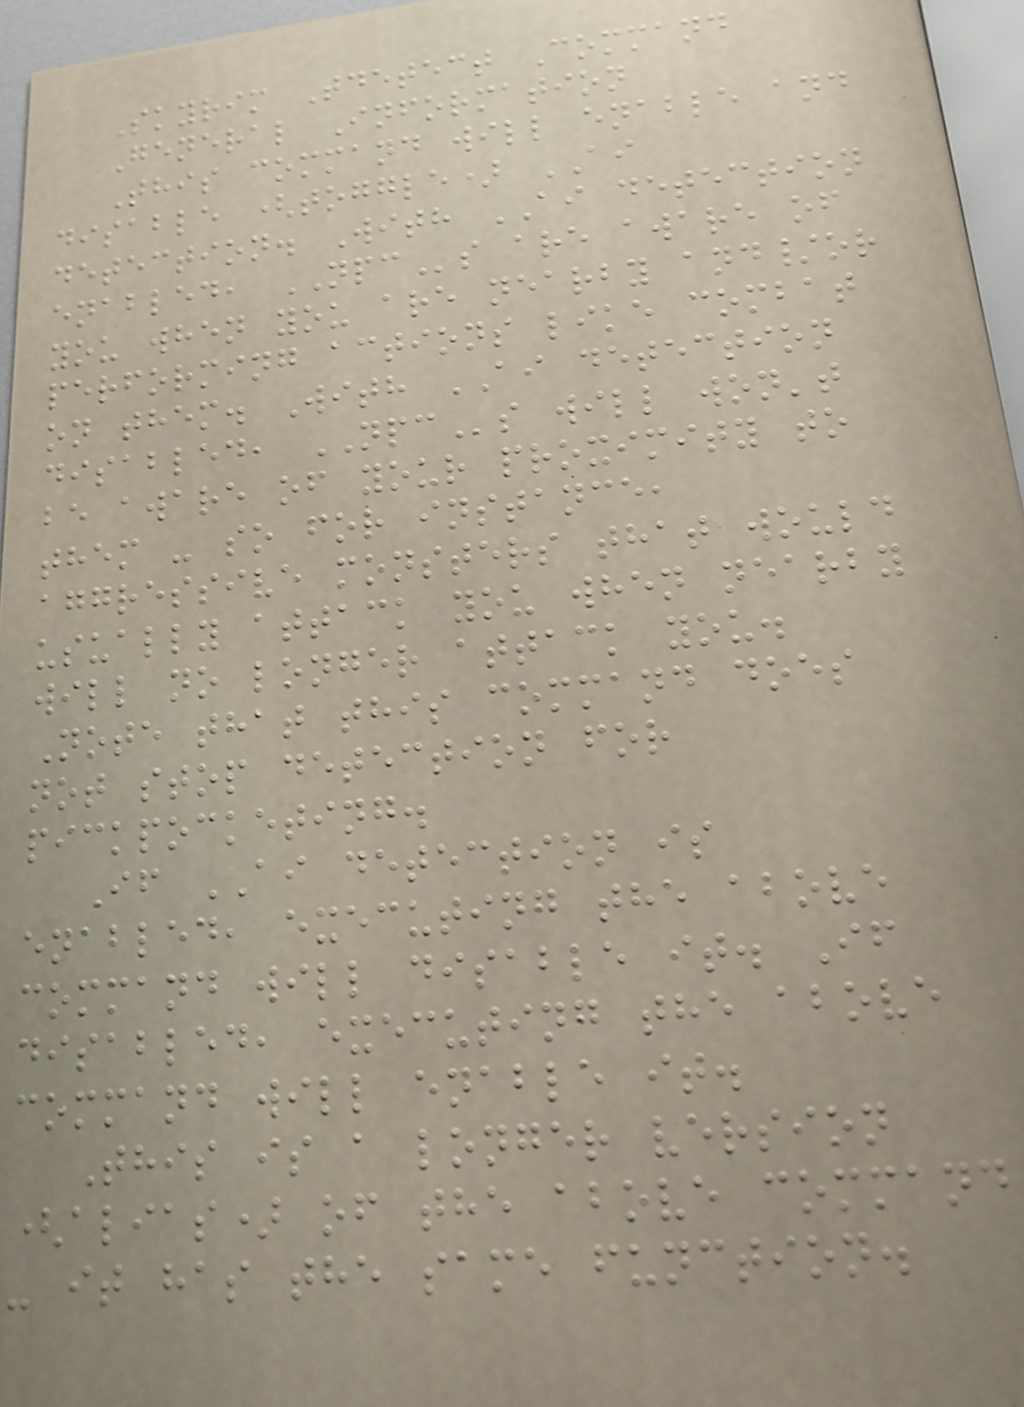Skyrim Tdetect Command
General Information
This command will enable and
disable (toggle) AI
detection. With AI detection
enabled, NPCs are aware of
you when you are nearby and/or
performing actions like combat
on them. With AI detection
disabled, NPCs will won't
be aware of your proximity to
them - so for instance,
aggressive monsters that would
usually attack you when nearby
will no longer attack you.
Note that this command does
not stop detection for
pickpocketing.
If AI detection is
enabled, executing the above
command will disable it. If
disabled, executing the above
command will enable it.
This is a longer version
(alias) of the above command
- it has the same function.
